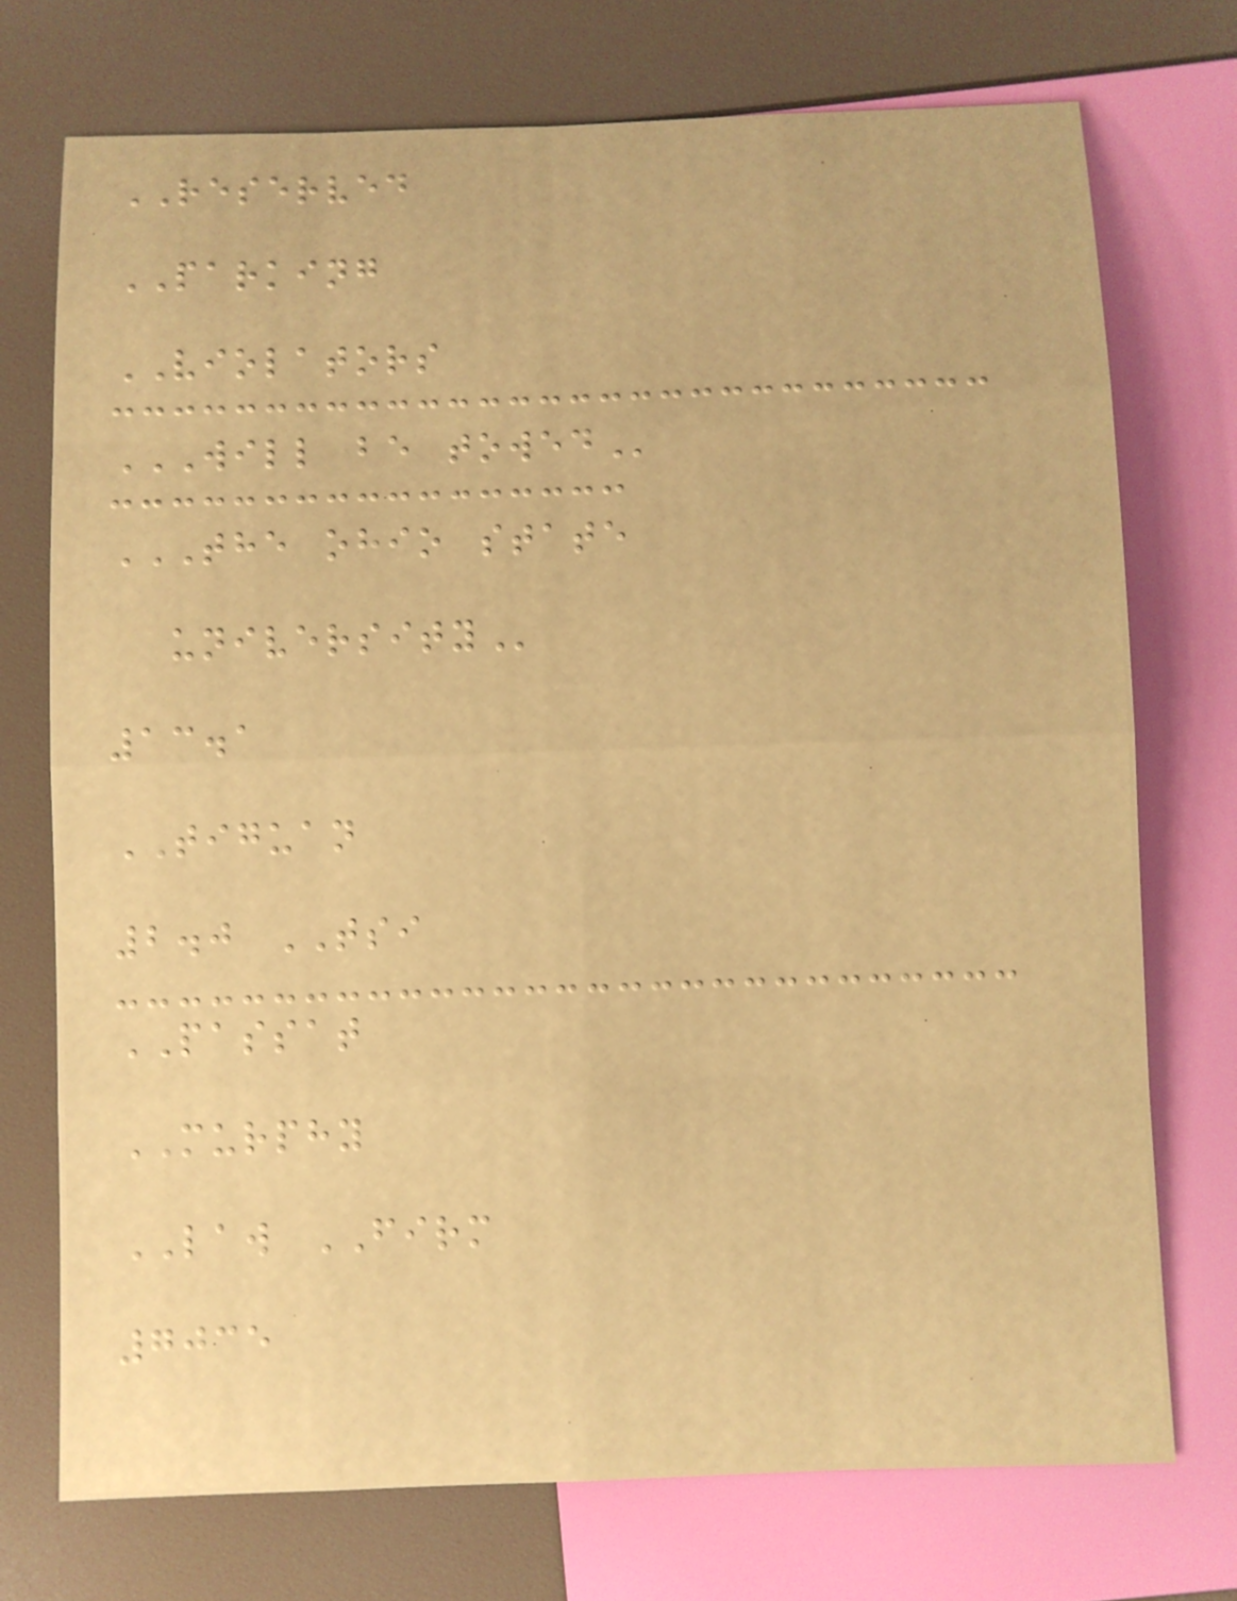RESERVED
PARKING
VIOLATORS
WILL BE TOWED
THE OHIO STATE
UNIVERSITY
13.1
TIGUAN
2.0 TSI
PASSAT
MURPHY
LAW FIRM
7035
